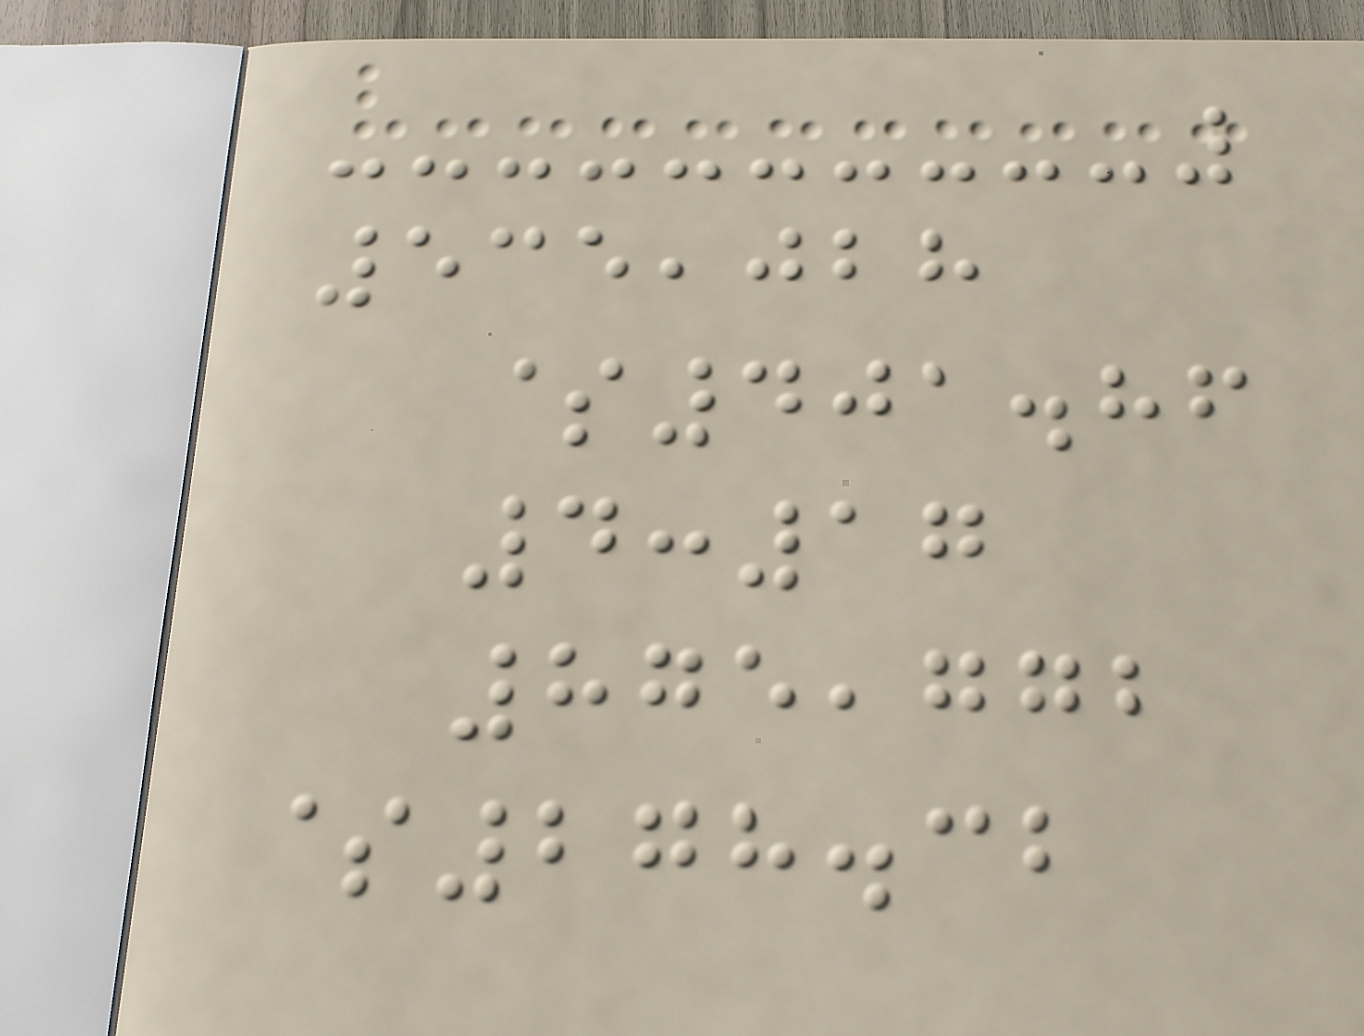535,028
$401.86
4:17
875,772
$278.32
